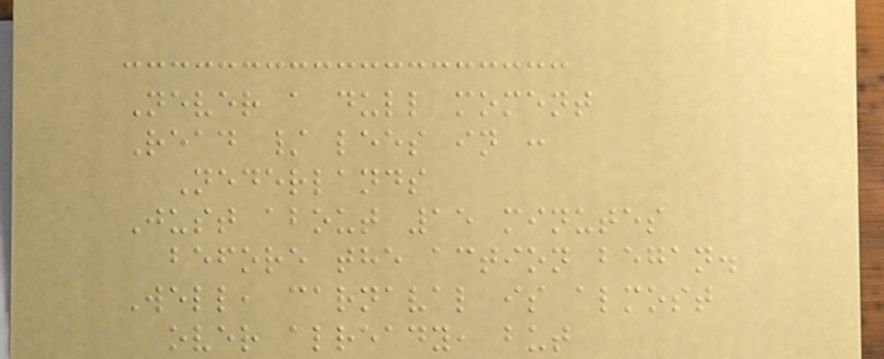Never a dull moment
Read / lees in :
Nederlands
Just about 15 minutes
before the action began.
Well, carnaval is almost
over already, but
